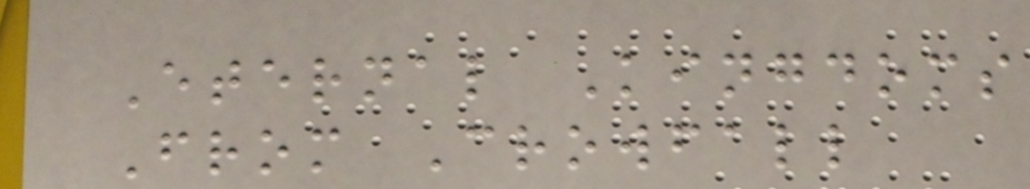Eternal Kingdoms
From Crowfall
